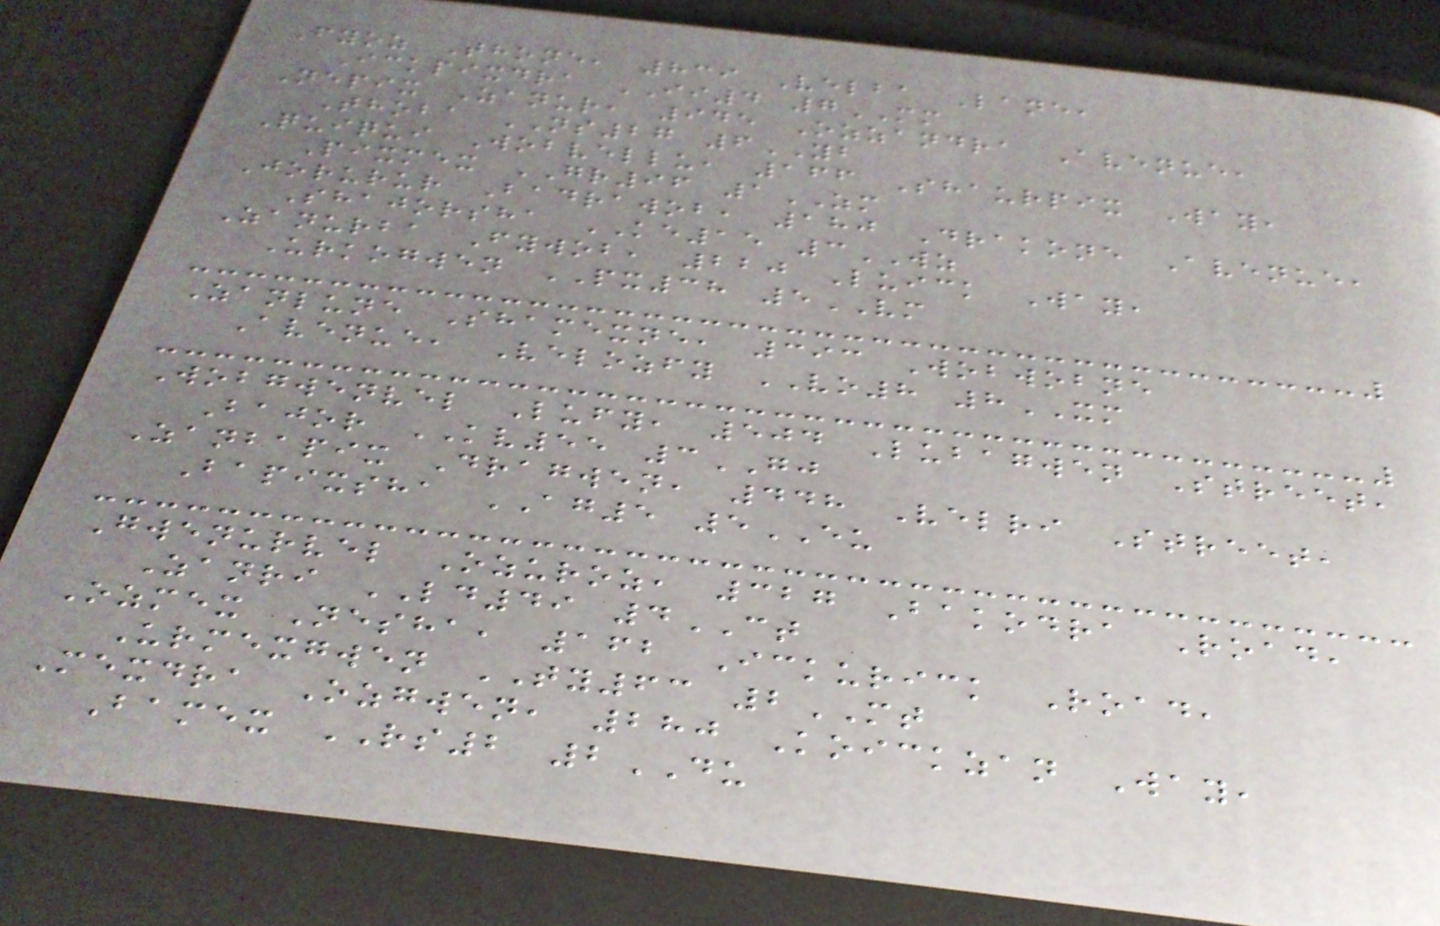Fyoz Thone, 839 Velba Lane,
Ickpixdra II4 7MM
Nepix Zanur, 945 Ozzandra Avenue,
Thoba NS27 6YB
Quiqui Wobvellu, 166 Shaurpix Way,
Pixmex GR96 1ZM
Jorurur Badrawob, 180 Drakone Avenue,
Shajorsha KE15 3WZ
Zanurba Fywob, 220 Luick Way,
Urkogwen PX38 5VM
Zanlune Shamexne, 393 Wobwobne
Avenue, Velozfy VO8 8XM
Wobgwenvel Lufy, 504 Lubagwen Street,
Bajor KV55 3GJ
Zanbapix Dragwen, 448 Velri Street,
Bapixsha AG5 5EU
Gwenurvel Ozuroz, 327 Bakodra Road,
Zanri LD49 4CT
Ozmex Nesha, 162 Ickurick Road,
Urmexgwen TY63 2MT
Mexdra Ozgwen, 280 Koickzan Way,
Bamex RS2 2DU
